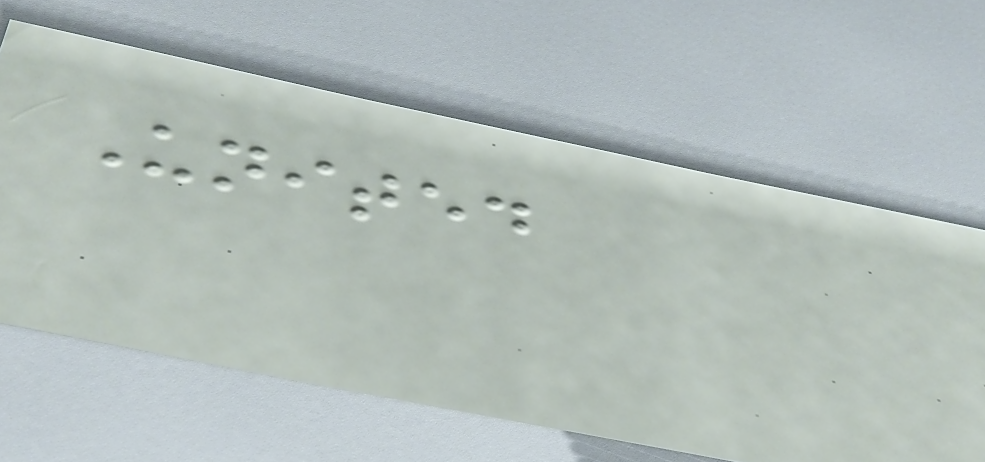United
